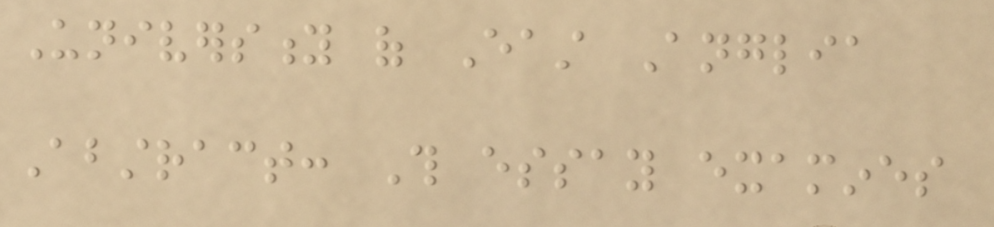University of East Anglia
Abstract: This essay examines
